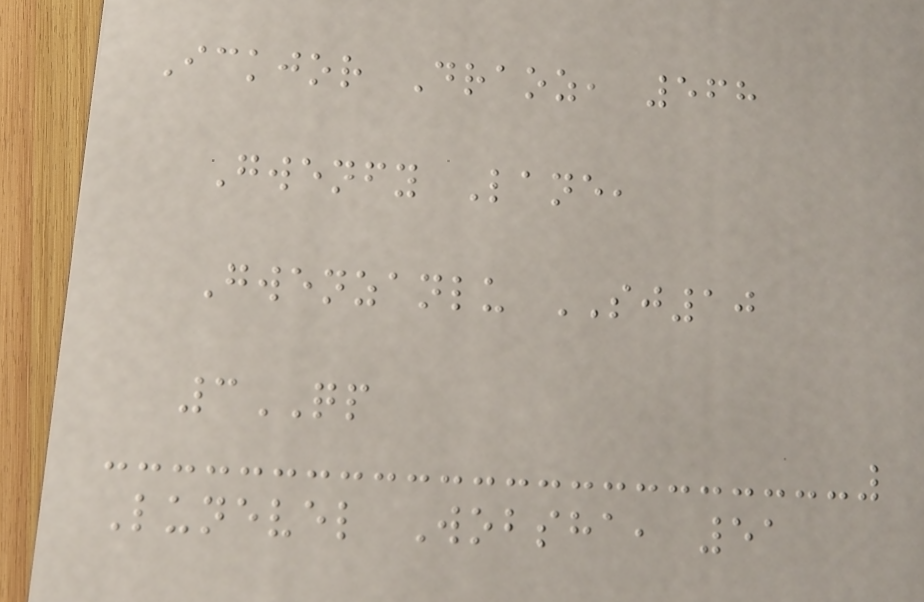Ickjor Draoz, 568
Gwenfy Lane,
Gwenzanlu SJ10
3QP
Lunevel Wobsha, 51
